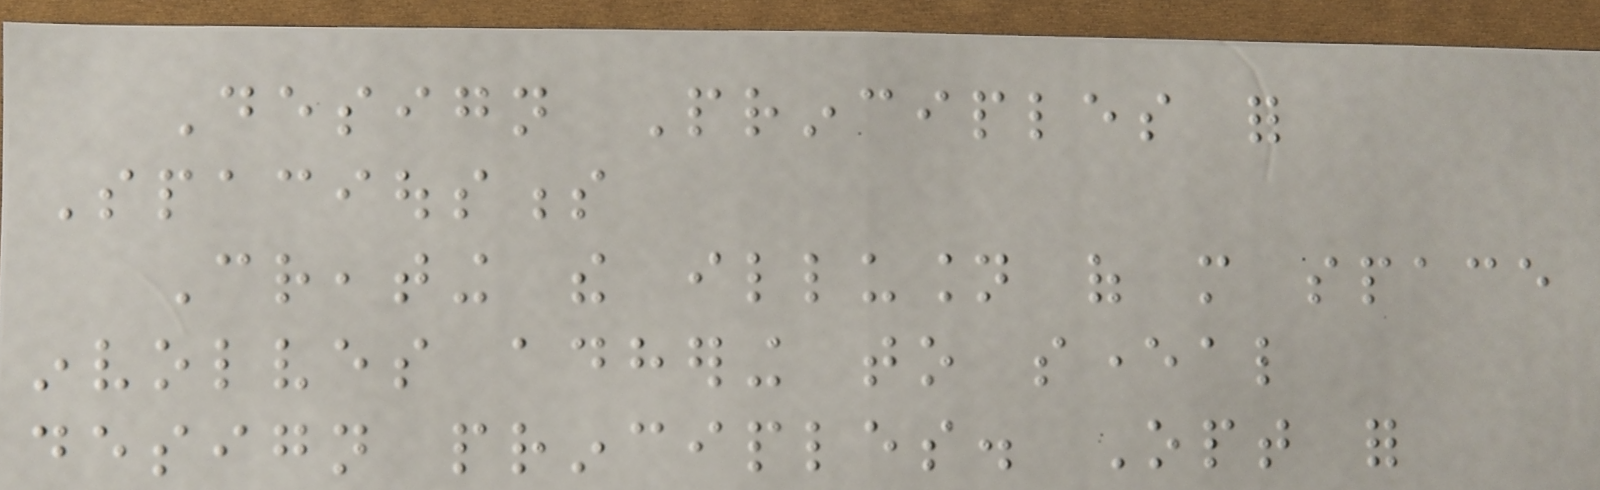Design Principles for
Spaciousness
Creating the illusion of more space
involves adhering to several
design principles. Opt for
